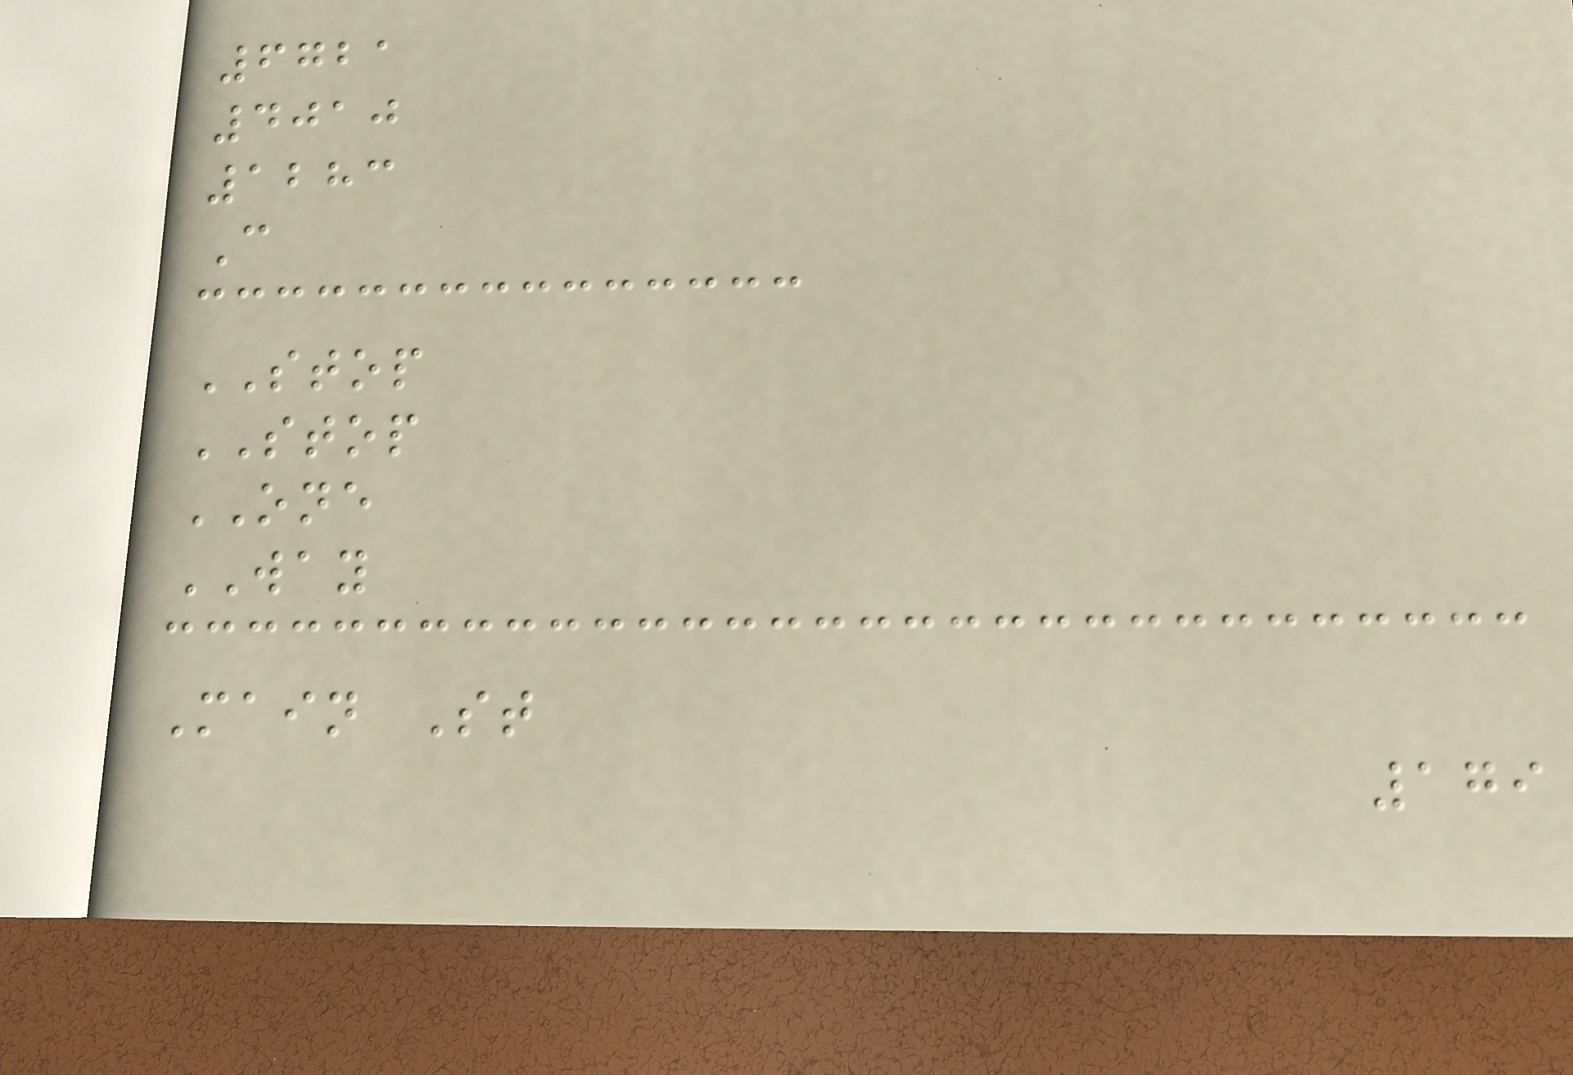6721
4010
1283
C
STOP
STOP
ONE
WAY
Main St
179
